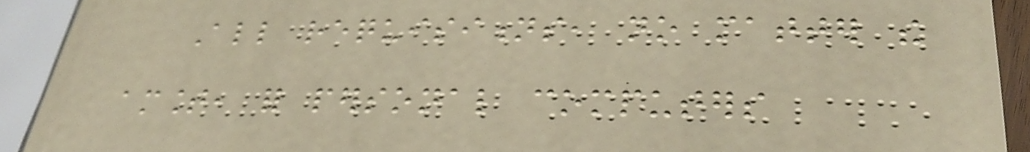All requisitions, no matter the
amount, for personal computers
